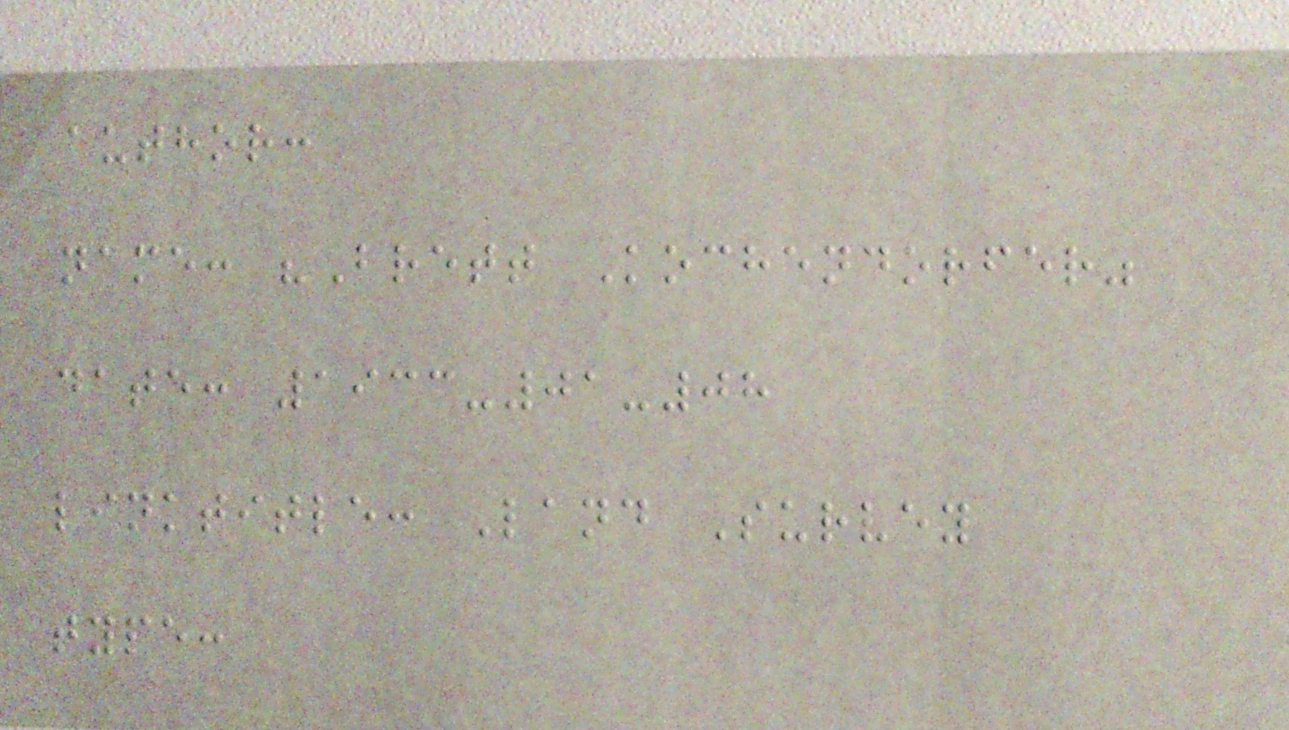author:
name: "Brett Kochendorfer"
date: 1933-01-08
linktitle: Land Survey
type:
